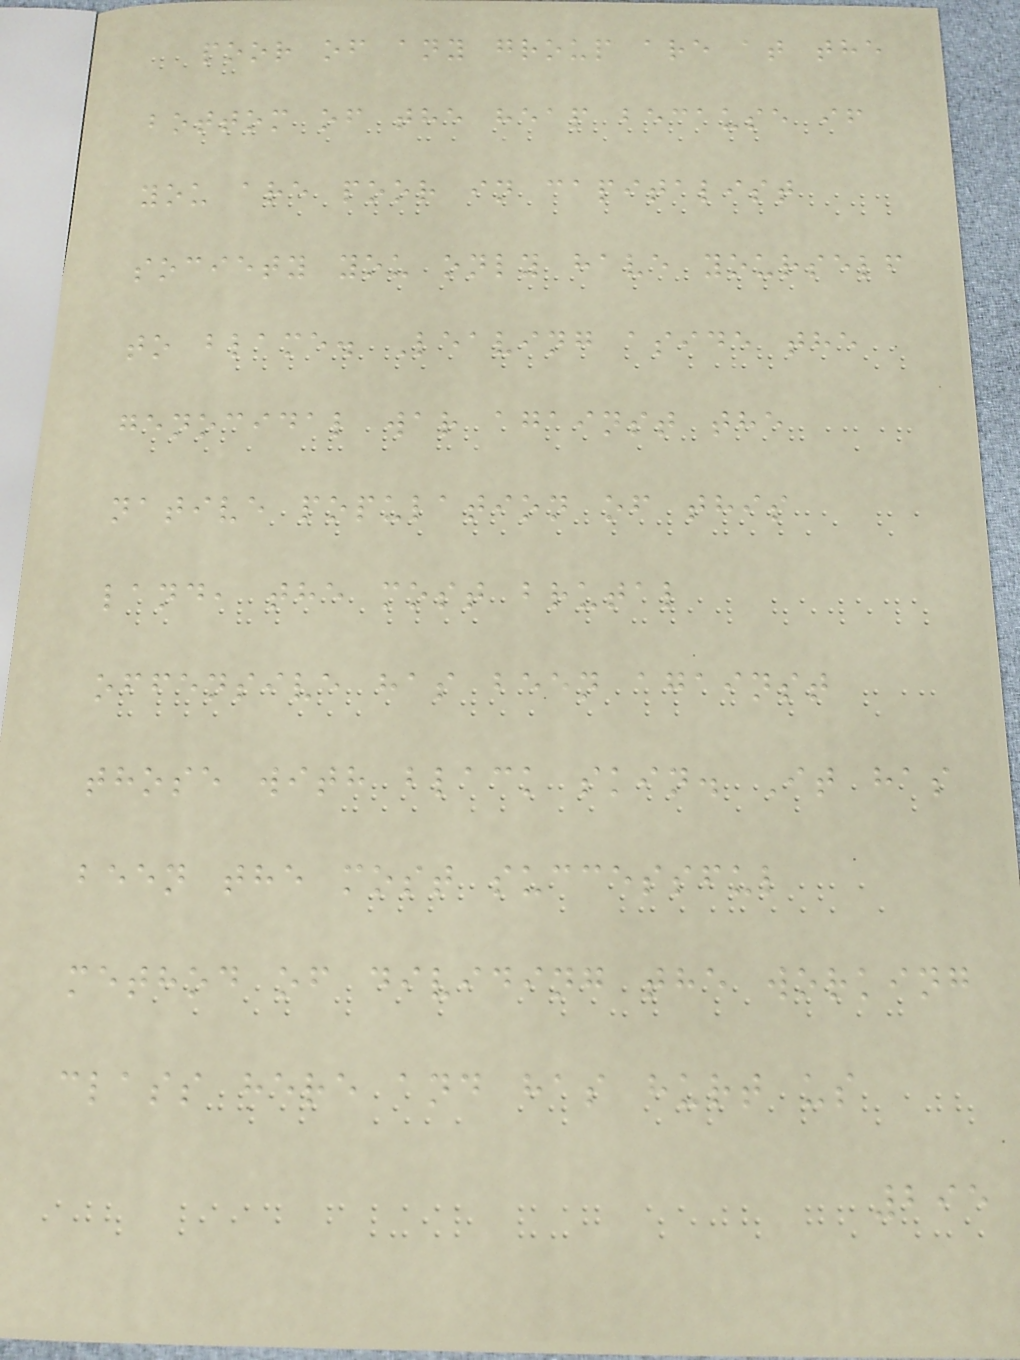poor of any group are at the
bottom of the heap because if
you are poor in capitalist
society you only have yourself
to blame. Leaving aside the
genocidal war against the
native population of this
land, the most brutal
offensive has been against
those with black skin. It has
been the most successful
method of dividing the working
class here and has hurt us
295
